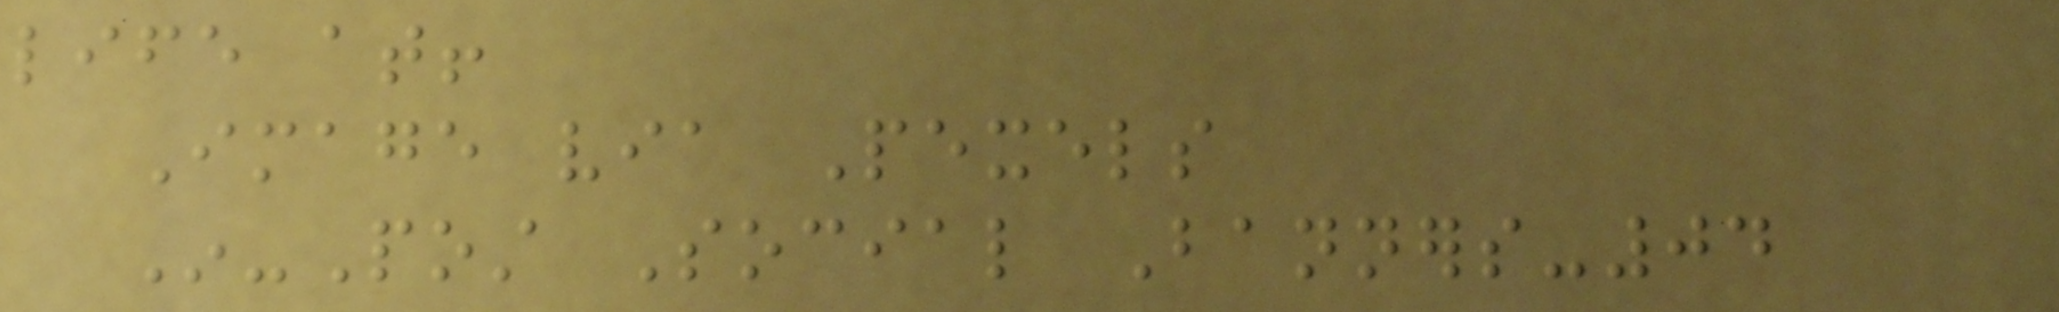life at!
Image via Pexels
In-Post Social Banners-04
